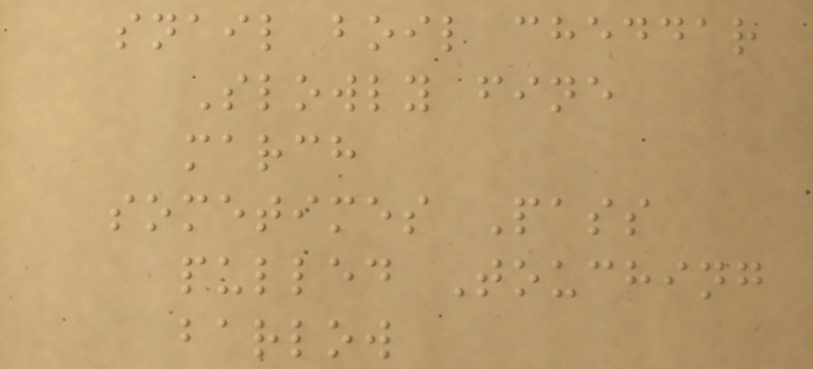snail boil cheddar
Slowly fine
march
sometimes Pass
pulled Touching
barlow
